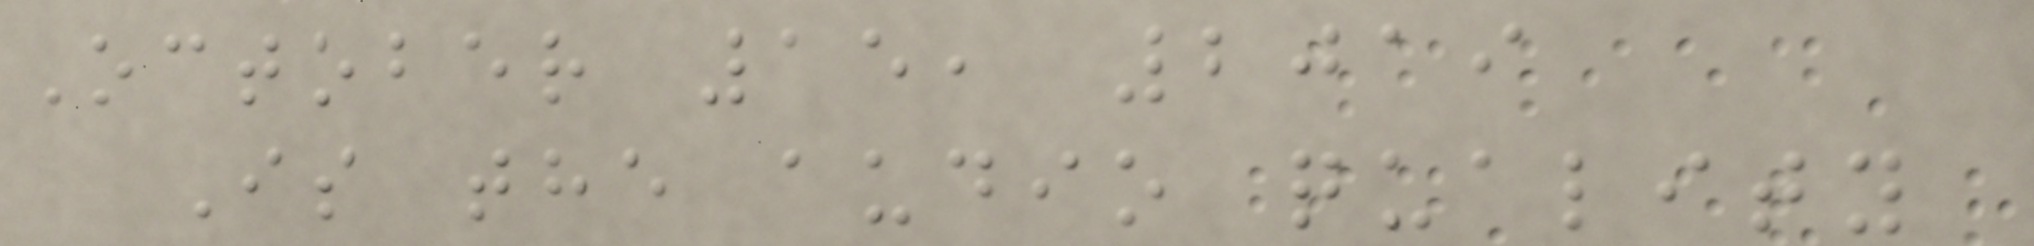October 15, 2019
Is the audio quality
